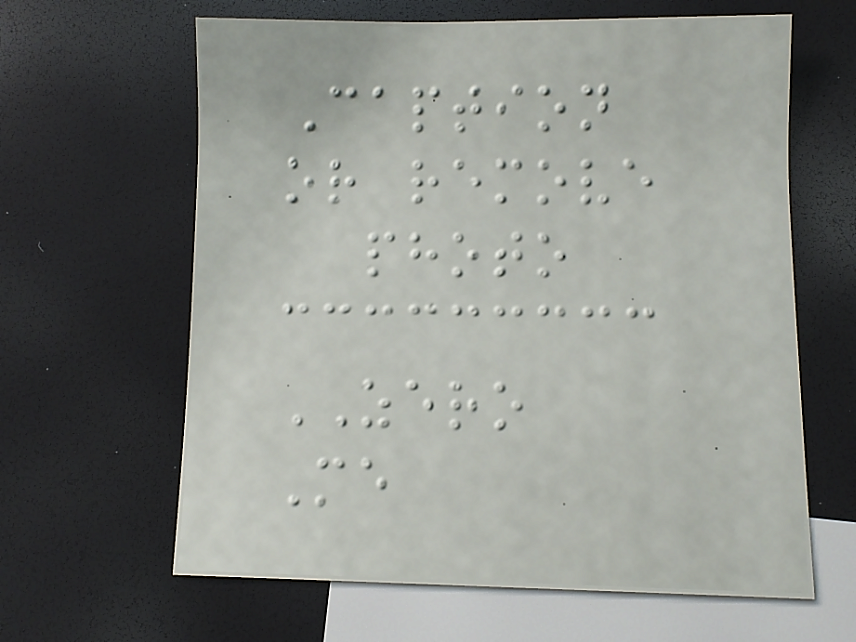Caption
or remove
photo
ZERO
Me
